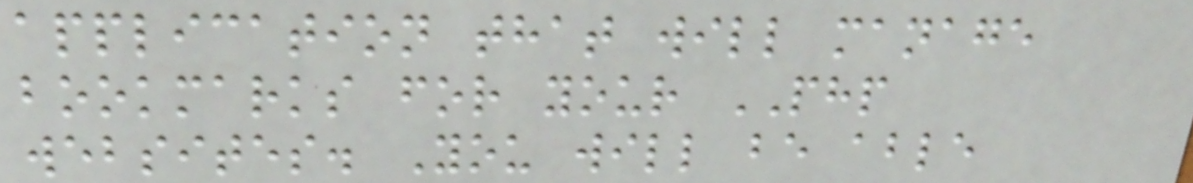application that will manage
bookmarks for your PHP
websites. You will be able
